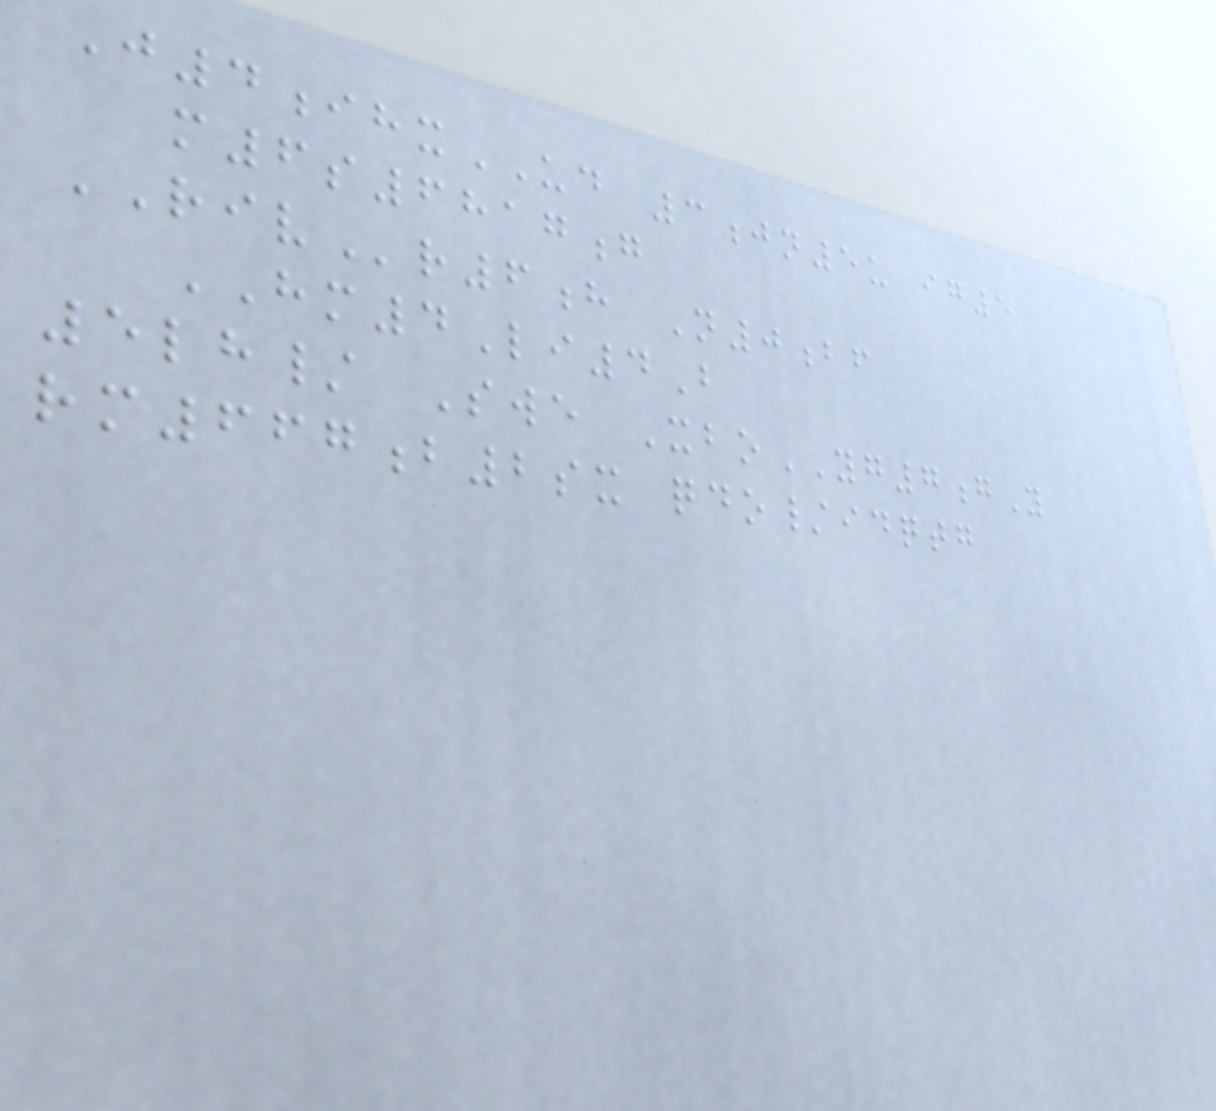J4ihxUD 3jn5u ig5
m6s6817g
RIVr6h N0bf
HM4Li4B
5lh/ Swe XboYG7gY
rm667b2sx qdo/idqtg
